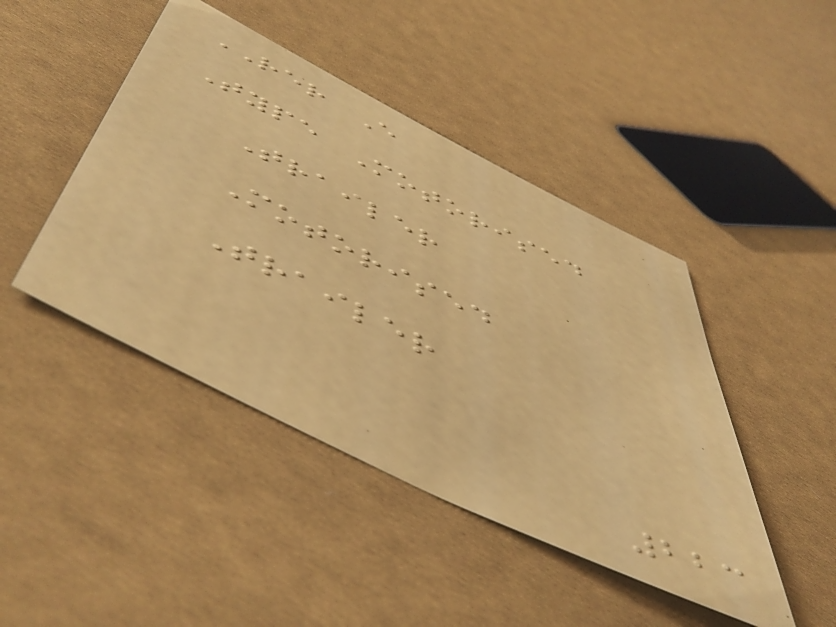RER E
Type Motorised
Trailer
Motorised
Trailer
223
